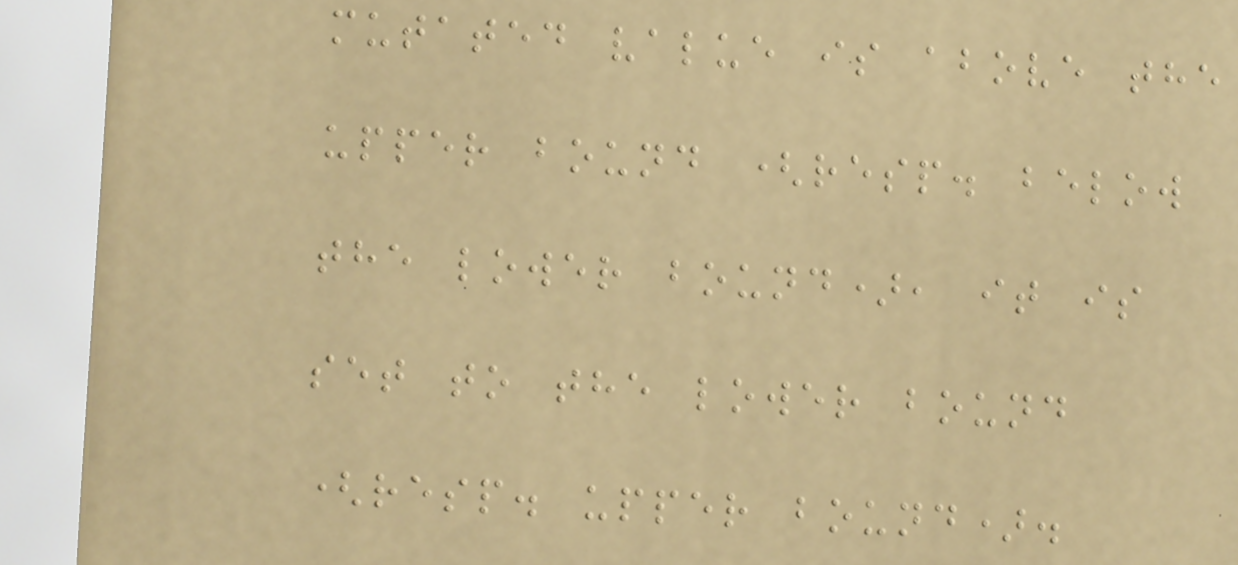mutated value is above the
upper bound (resp. below
the lower bound), it is
set to the lower bound
(resp. upper bound).
